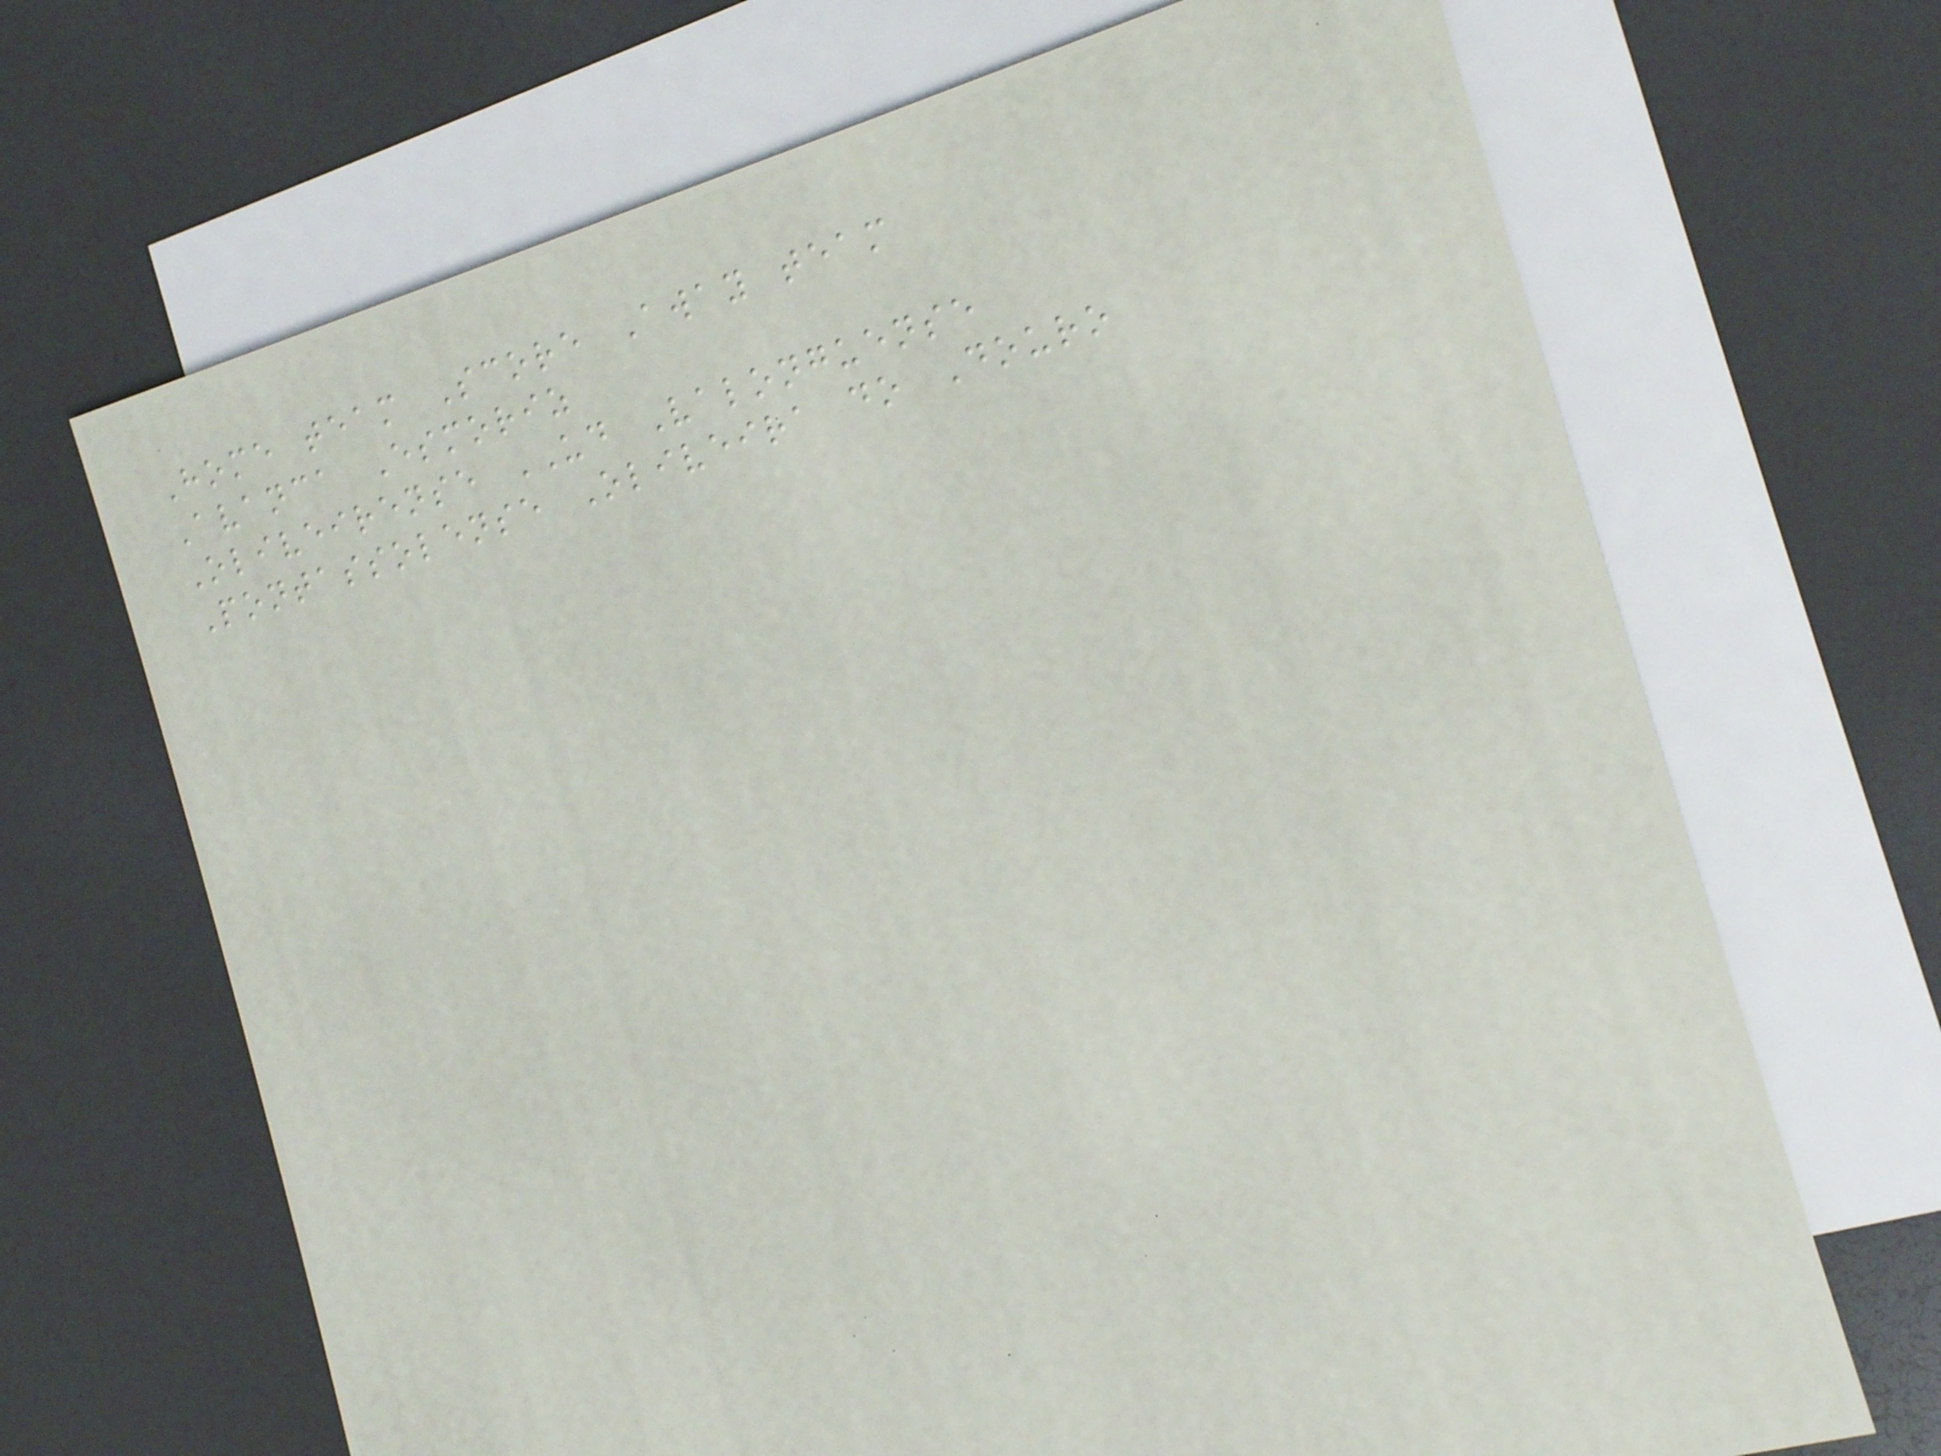Home team Score Away team
Avanca Esmoriz
Oliveirense UD Valonguense
Pontassolense Oliveira do Douro
